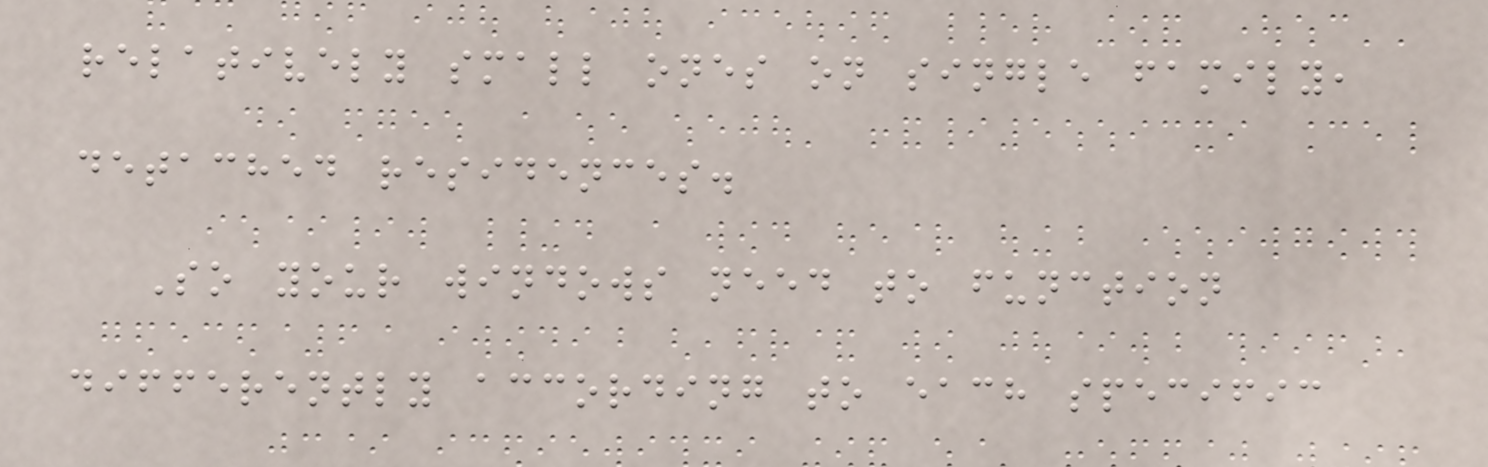relatively small ones on single family,
detached residences.
So your windows need to function
differently according to each specific
